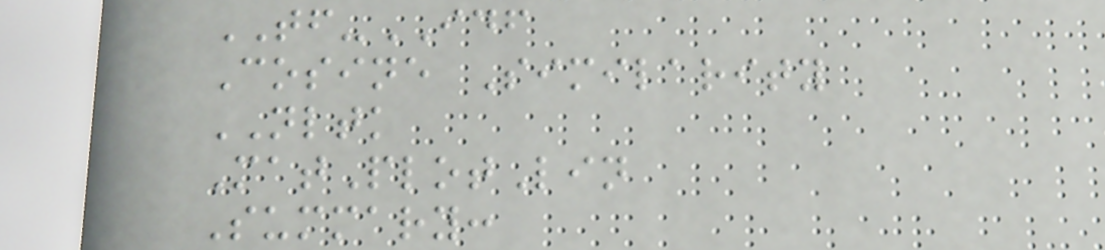TF-IDF
Cosine Similarity
NLTK
MatPlotLin
Summary:
